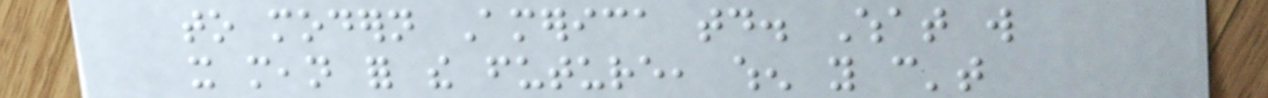to modern America today. What will
it mean for the future, when you can't
